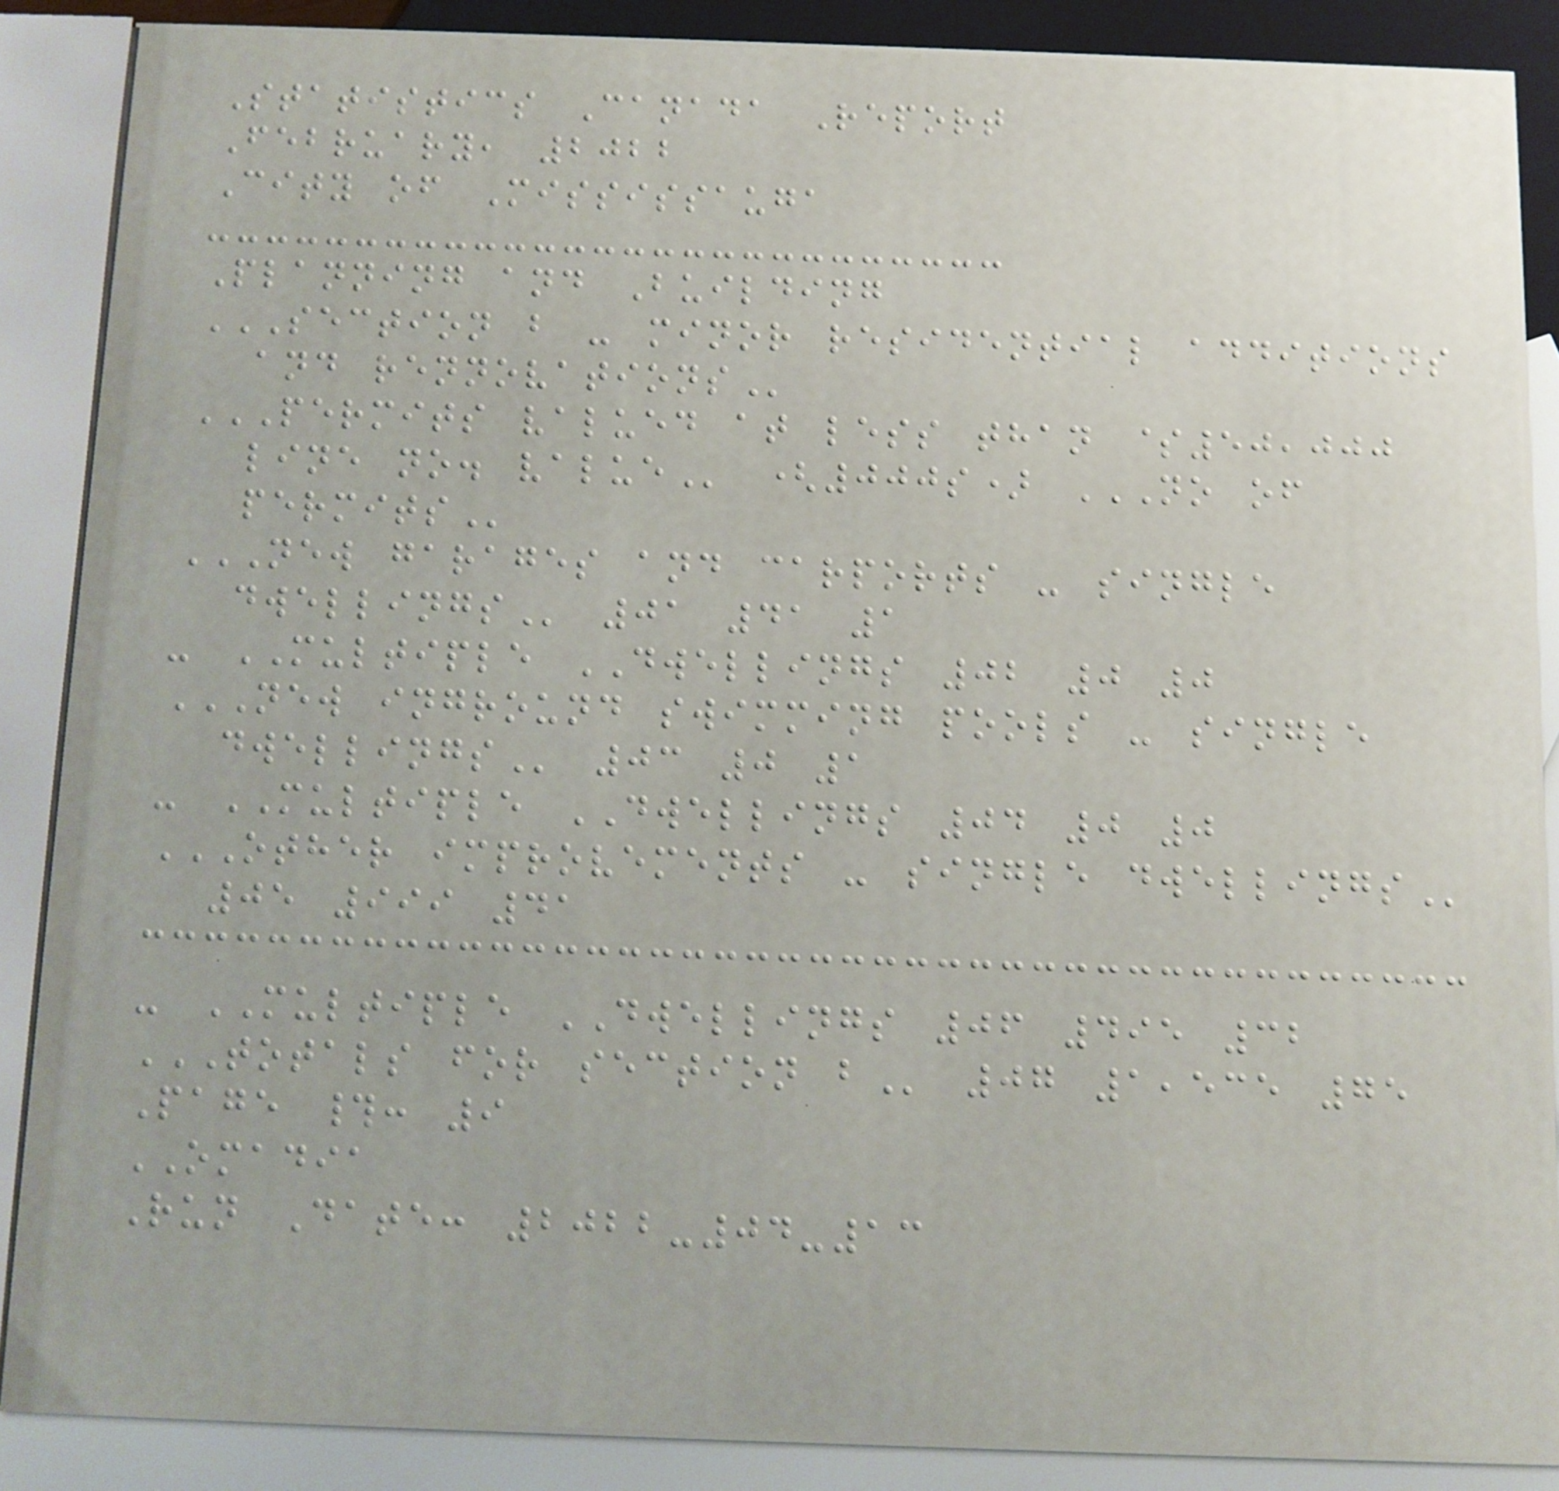Statistics Canada Report
February, 2022
City of Mississauga
Planning and Building
SECTION B - MINOR RESIDENTIAL ADDITIONS
AND RENNOVATIONS
PERMITS VALUED AT LESS THAN $50,000
LINE NO. VALUE (000s) NO OF
PERMITS
NEW GARAGES AND CARPORTS - SINGLE
DWELLINGS 01 41 1
- MULTIPLE DWELLINGS 02 0 0
NEW INGROUND SWIMMING POOLS - SINGLE
DWELLINGS 03 0 1
- MULTIPLE DWELLINGS 04 0 0
OTHER IMPROVEMENTS - SINGLE DWELLINGS
05 999 41
- MULTIPLE DWELLINGS 06 495 32
TOTALS FOR SECTION B 07 1,535 75
Page #: 9
OMADIA
Run Date: 2022-04-13
